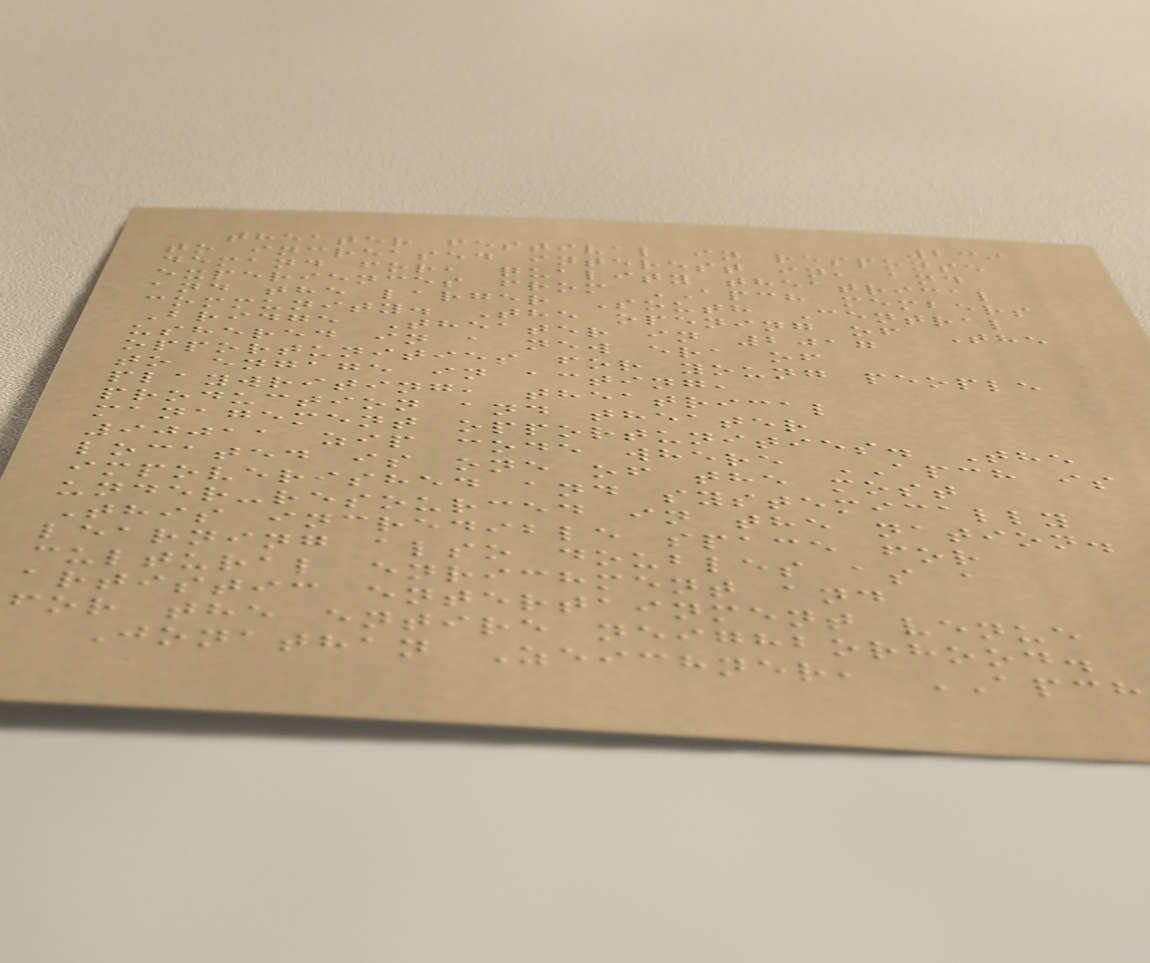239
theater festival in response
to increased interest in, and
demand for, quality theatrical
experiences from APCH members
and the larger South Central
community. The opening of The
Bridge Theater in 2017
ushered in a new era of
opportunities for young people
to engage in acting,
playwriting, theatrical
production and theater
management opportunities. The
90011 zip code where APCH is
located is one of the most
impoverished and systemically
under-resourced in the nation.
This incredible space for
learning also doubles as a
cultural enrichment and
artistic entertainment venue
for the entire neighborhood.
Jonathan Zeichner, APCH
